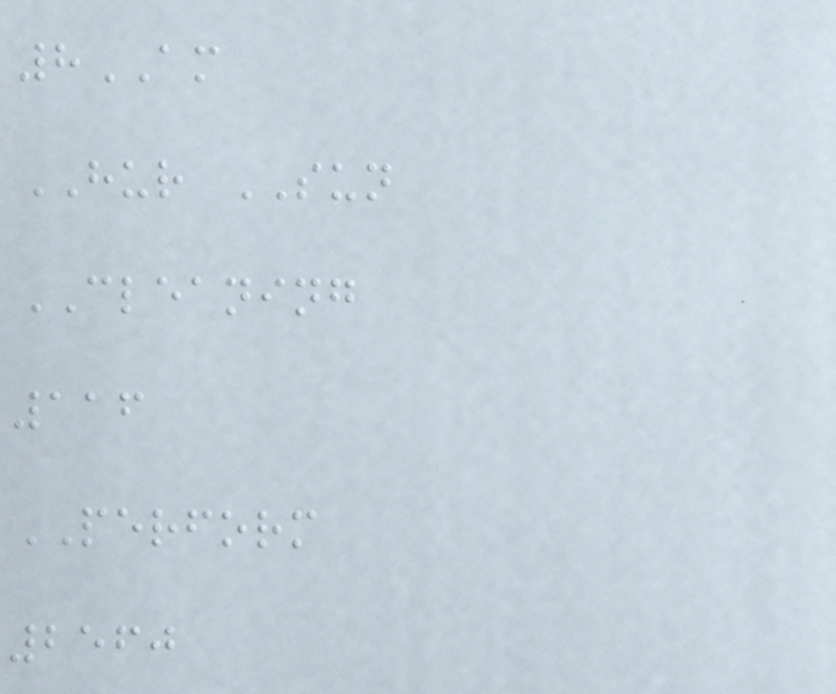8AM
HUR SUN
CLEANING
116
PERFORM
2560
